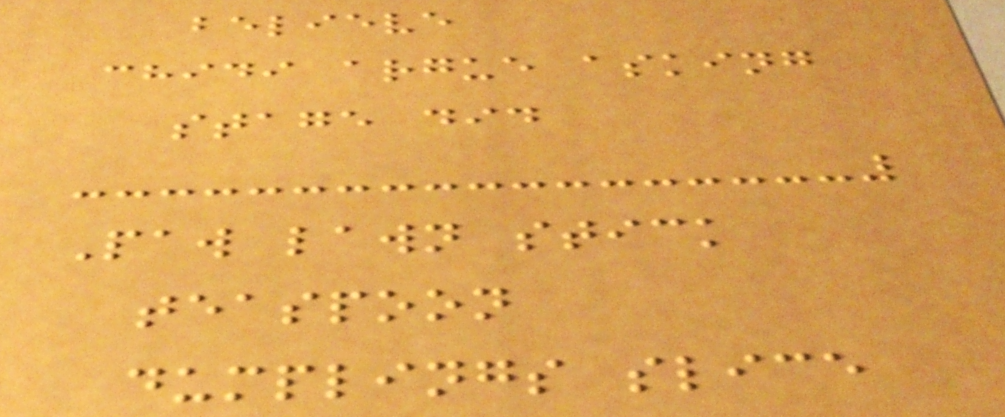believe
chidi argue asking
stage did
Paw lawn stick
teaspoon
dumplings slice
